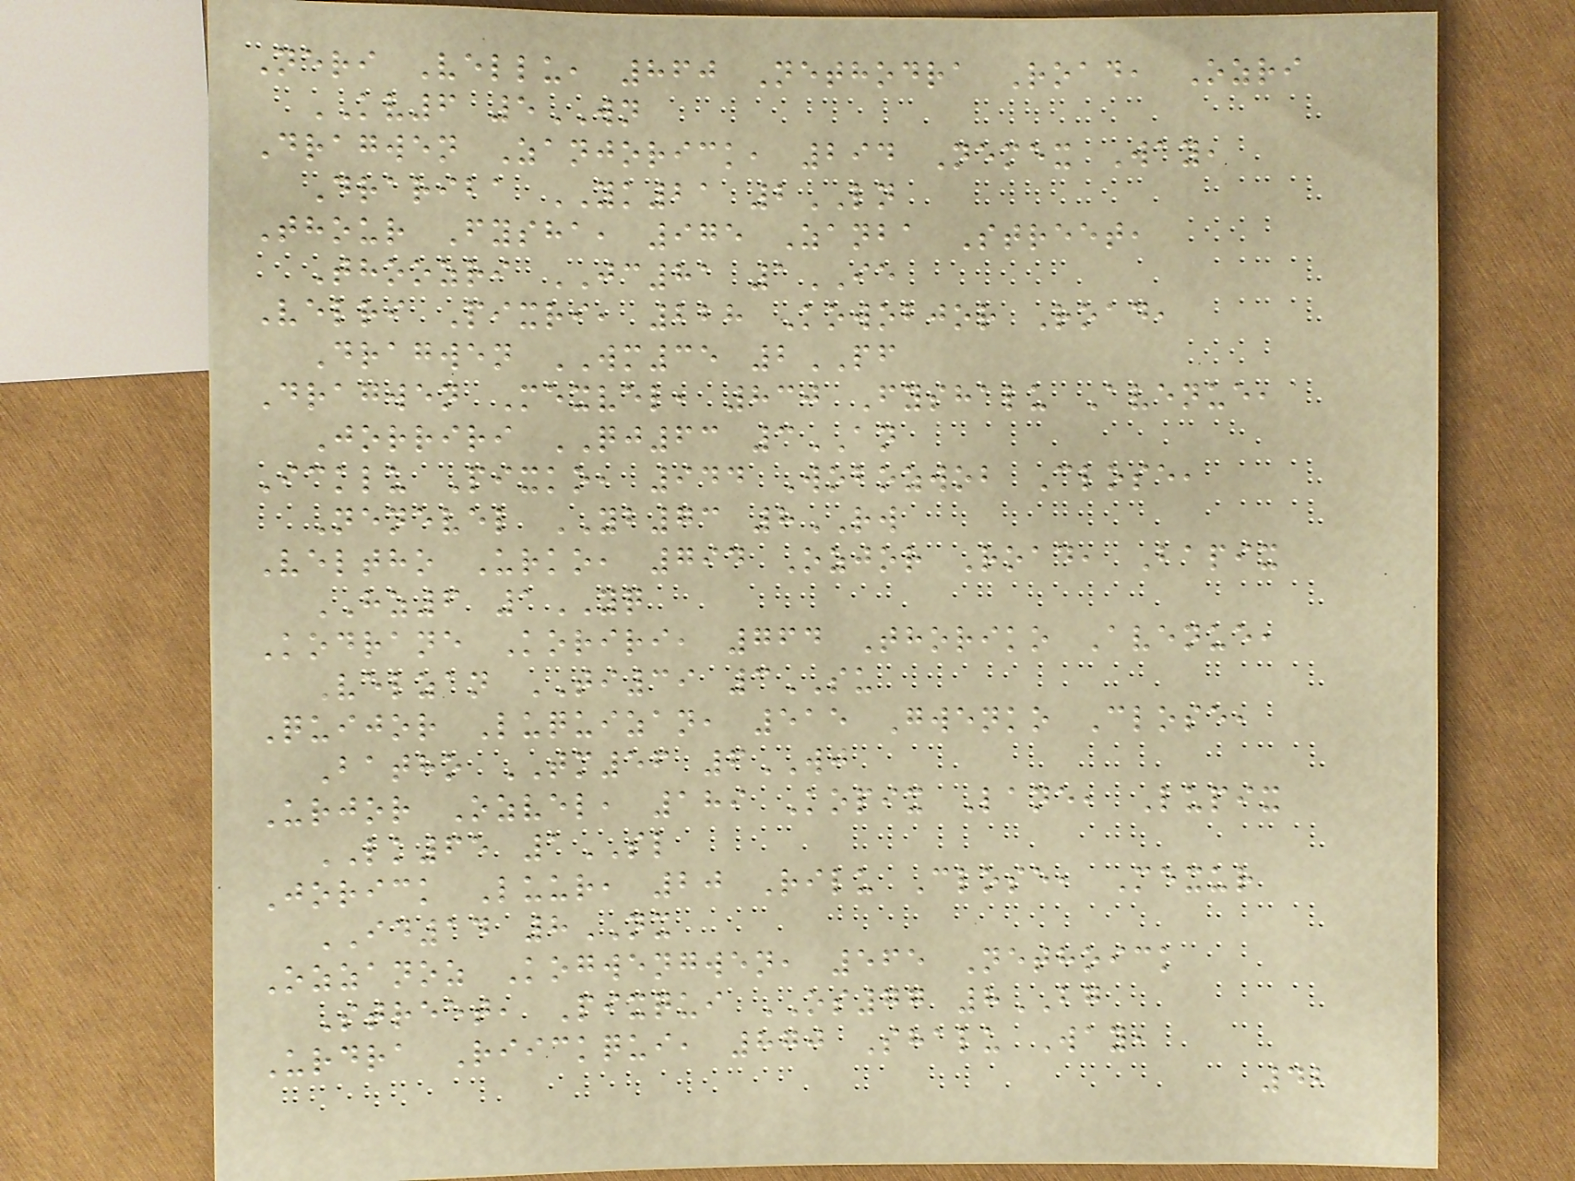Neri Vellu, 860 Nethodra Road, Ozri
KV6 5WN
Dragwen Zanjorick, 294 Nemex Way,
Drariba YK21 2LN
Thour Fysha, 975 Zanba Street,
Thoozri JC81 1IE
Velri Pixri, 228 Kowobjor Road,
Dragwen WM35 2PF
Dragwen Mexvel, 830 Fyshalu Avenue,
Jorriri QJ63 3AN
Icklu Pixko, 944 Wobozwob Close,
Nenevel YB73 8RW
Veltho Urko, 794 Ozjor Road, Bapix
HZ6 1YQ
Kodrane Koriri, 764 Thoriko Avenue,
Velzan TI39 3SU
Quijor Luquizan, 515 Gwenko Close,
Batho TM56 6WJ
Urjor Ozvel, 189 Kopix Lane, Lupix
LK65 1SL
Jorick Luur, 20 Rilu Close, Mexur
ID14 8NX
Ozzanoz Kogwengwen, 565 Nethoick
Street, Pixqui OS77 8BG
Urdra Riickqui, 870 Shalu Way,
42
